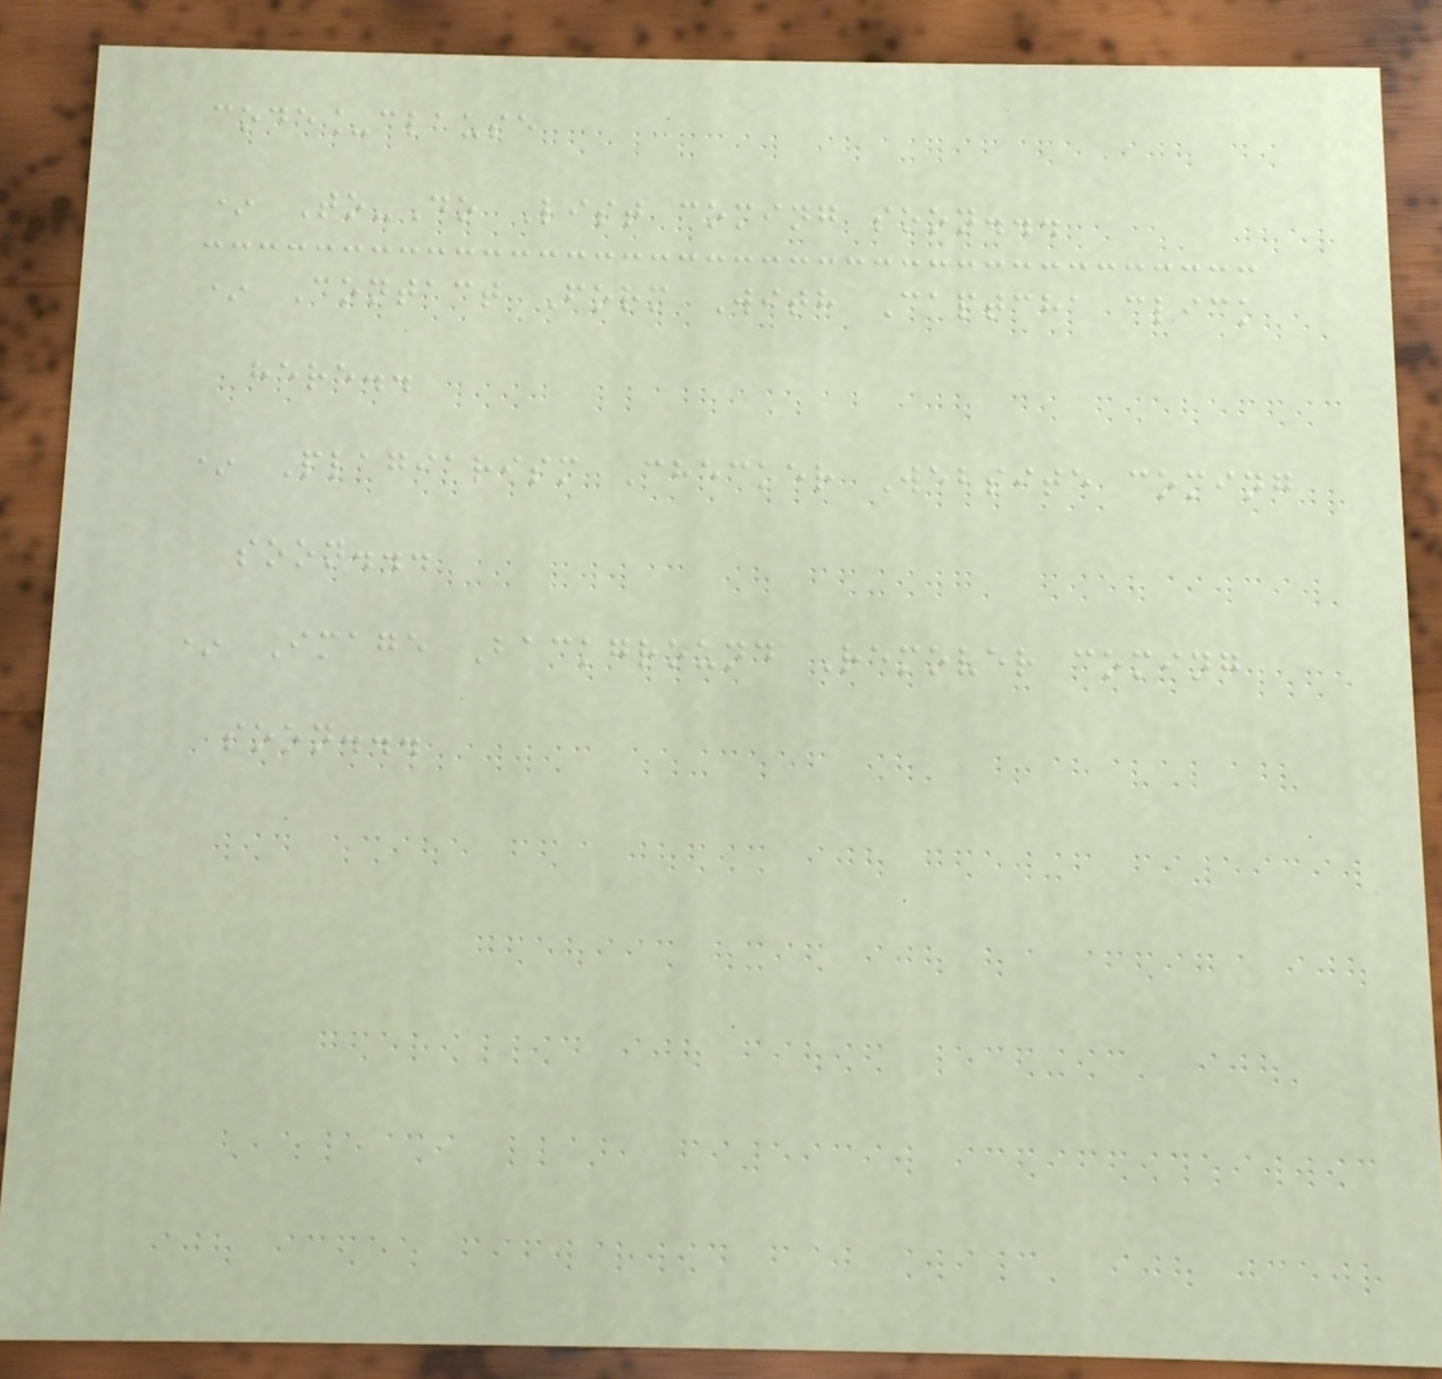code_clause
* To-Do List coming soon...
* Contact Form With Captcha click
here..
* Plagiarism Checker Website coming
soon...
* Image Background Remover coming
soon...
